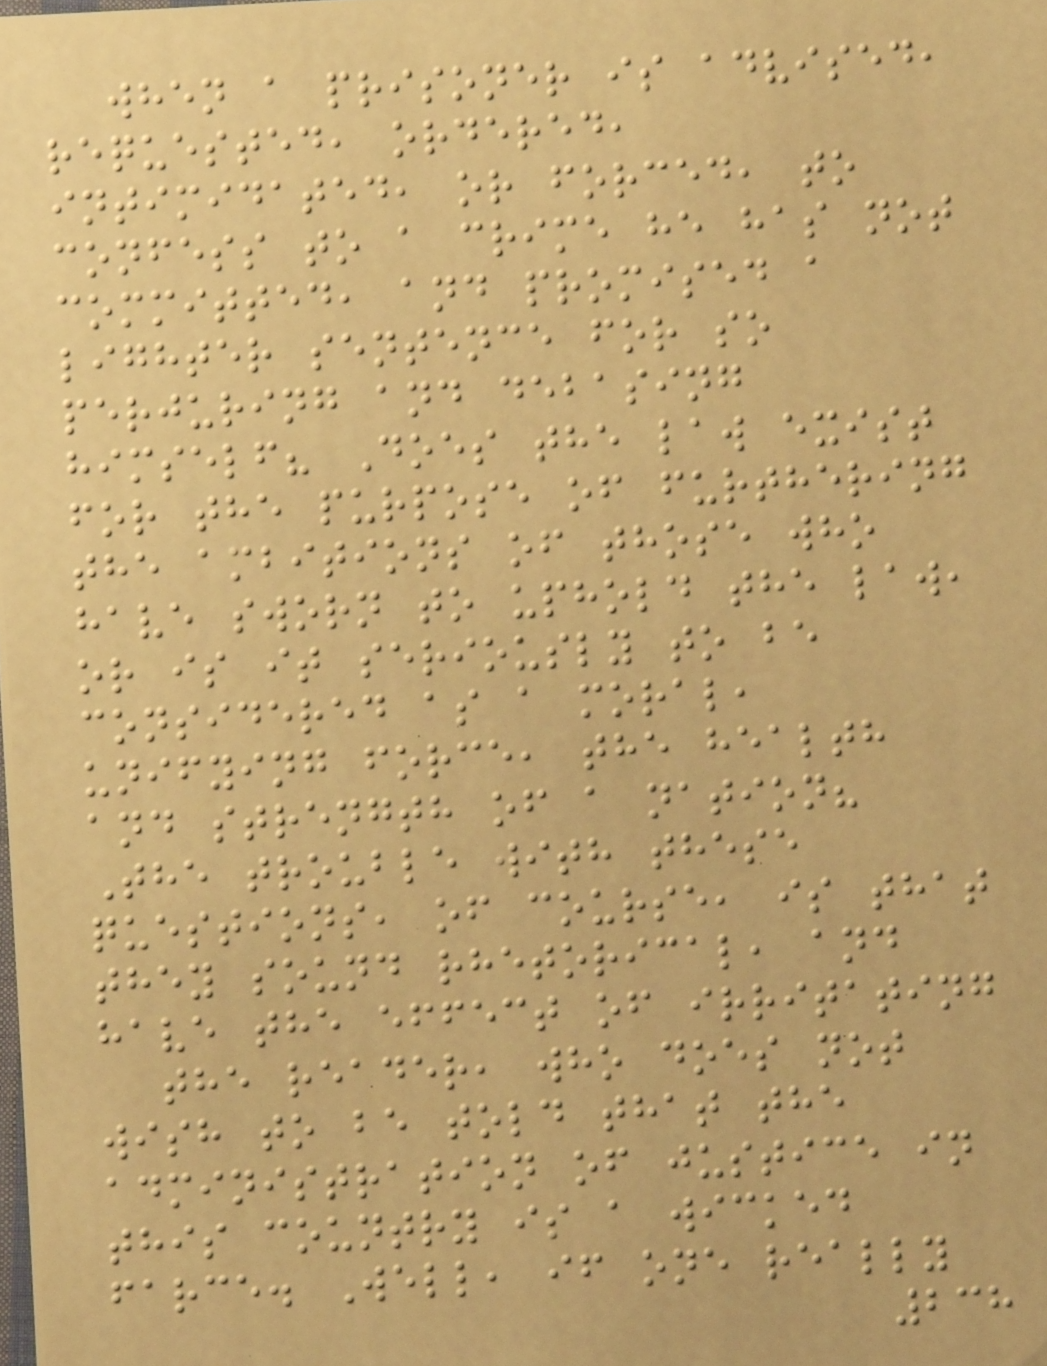when a prisoner is advised,
requested, ordered,
intimidated, or forced, to
confess to a crime he has not
committed, and promised a
lighter sentence for so
perjuring and debasing
himself? Does the law exist
for the purpose of furthering
the ambitions of those who
have sworn to uphold the law,
or is it seriously to be
considered as a moral,
unifying force, the health
and strength of a nation?
The trouble with these
questions, of course, is that
they sound rhetorical, and
have the effect of irritating
the reader, who does not
wish to be told that the
administration of justice in
this country is a wicked
farce. Well, if one really
238
